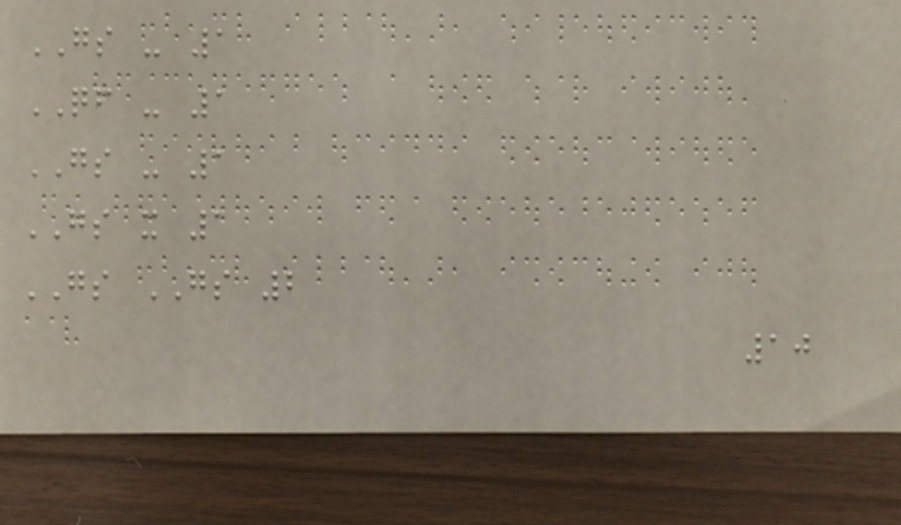GS - 1
QF - 1
GS - 1
GS x 1
GS GS 2
10
